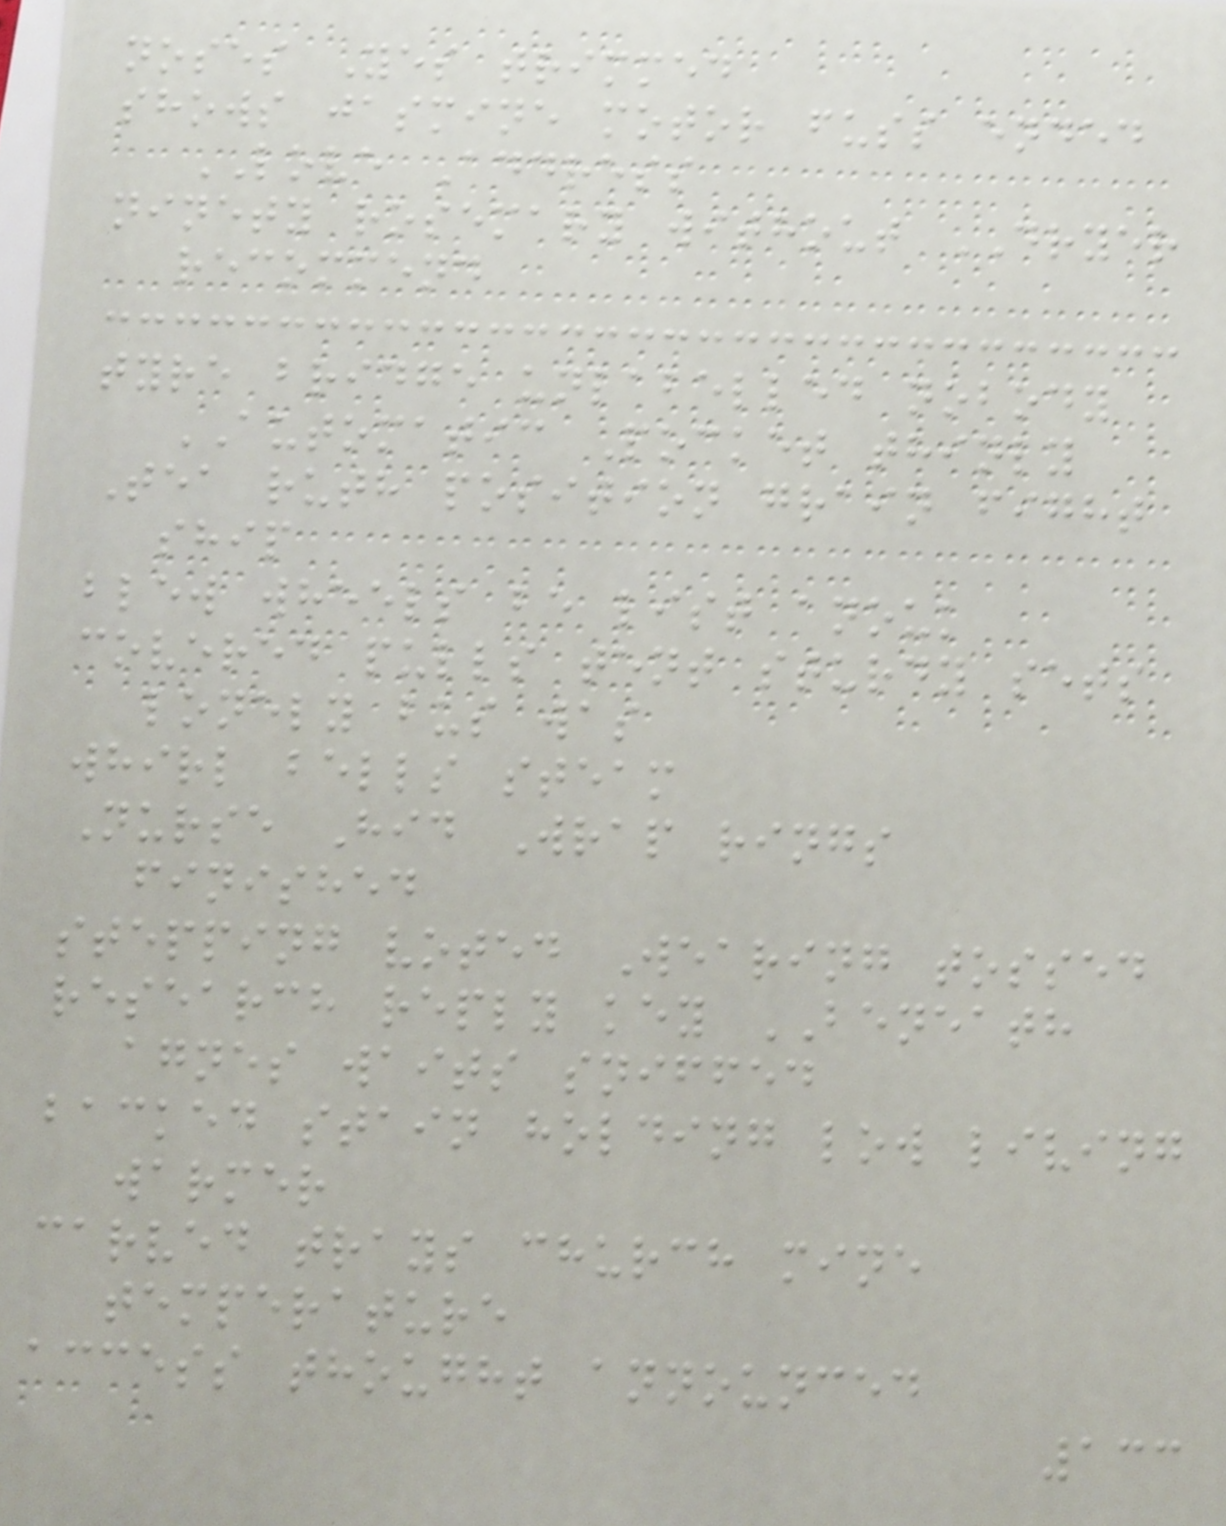noses Yes trimmed
shows jasmine motor fuss ended
LOVE Address
ninety rosemary without DRYER
recommend
tyre bridge unlabelled nobody
AUTOMATIC Pocket thinly
Tea ruth position grain fight
ship
blew wheels be list anouk
covered pulls tent sturdy sets
lonely bus was
whirl bells steam
Nurse Hid Wrap rings
finished
stepping voted Wearing tossed
research reply key BENEATH
agnes waits sniffed
backed stain holding low living
warmer
carved trays church mine
temperature
access thought announced
133
